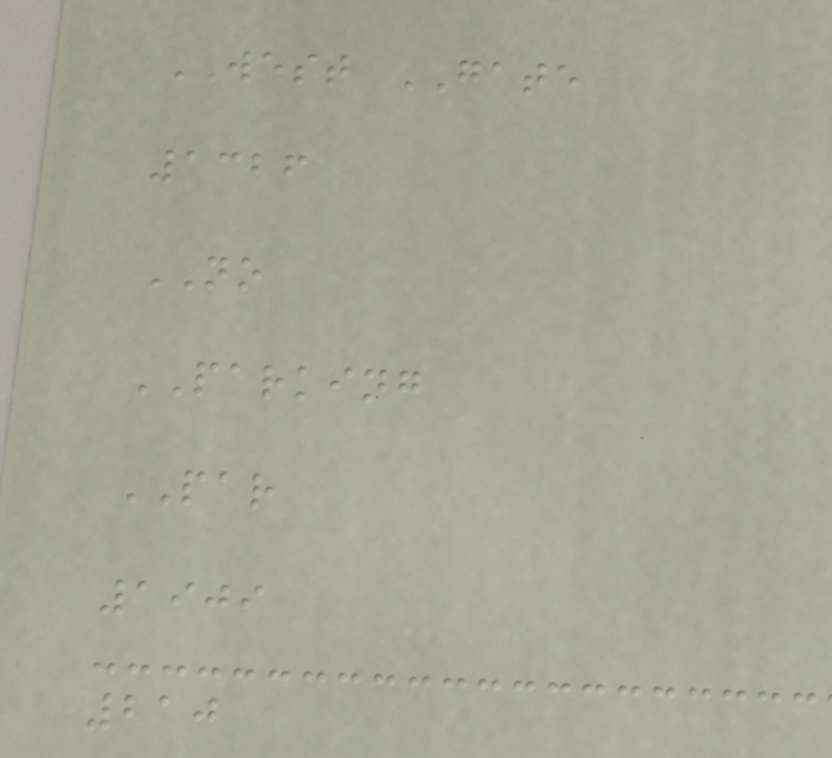WEST GATE
1326
NO
PARKING
PAR
1909
210
